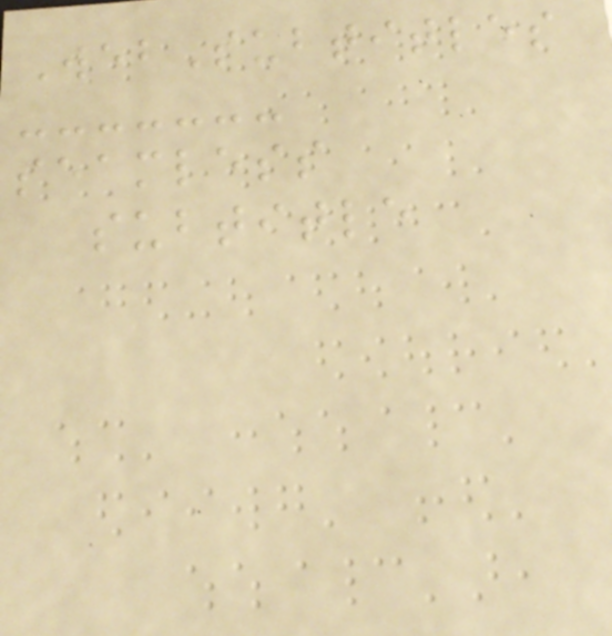WebSubtitles
seamless
subtitle
